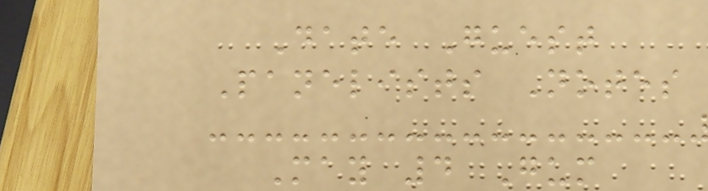Date Guest
Panelists Notes
May 4 Gum
